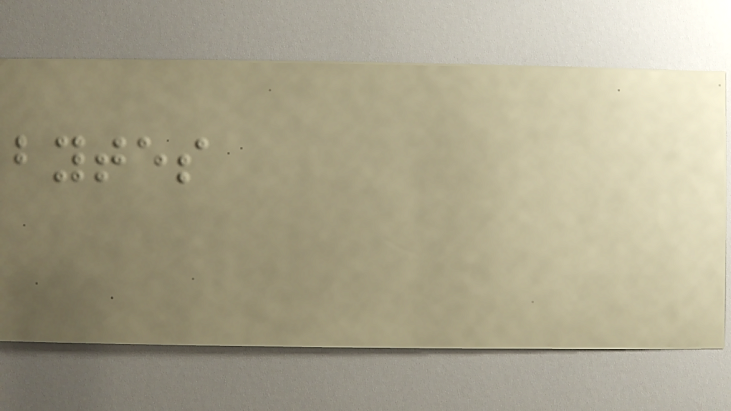bytes
